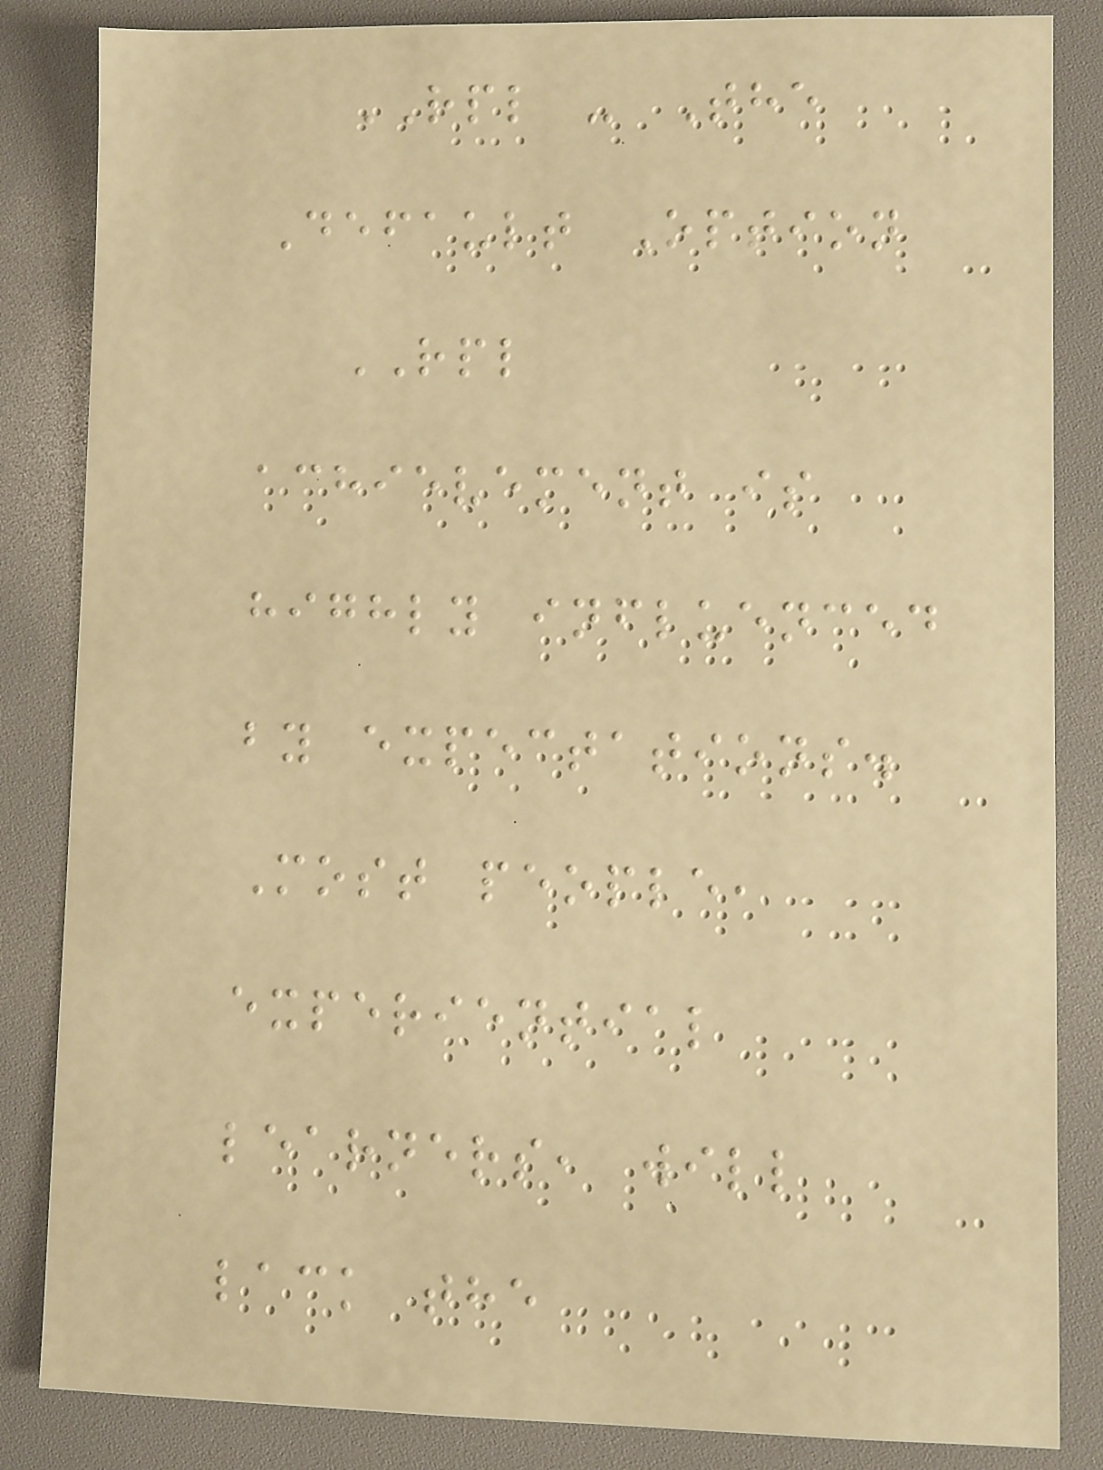RPL - The
Default Option
RPL
achievement is
highly influenced
by expectations.
Most people,
experiential
learners, will
lack the
